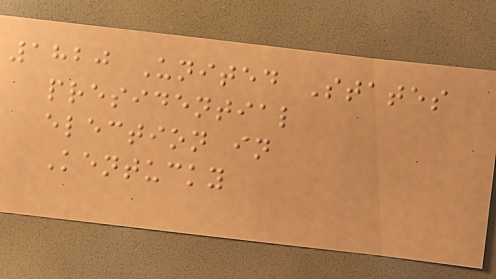1820 United States
presidential
election in
Kentucky
